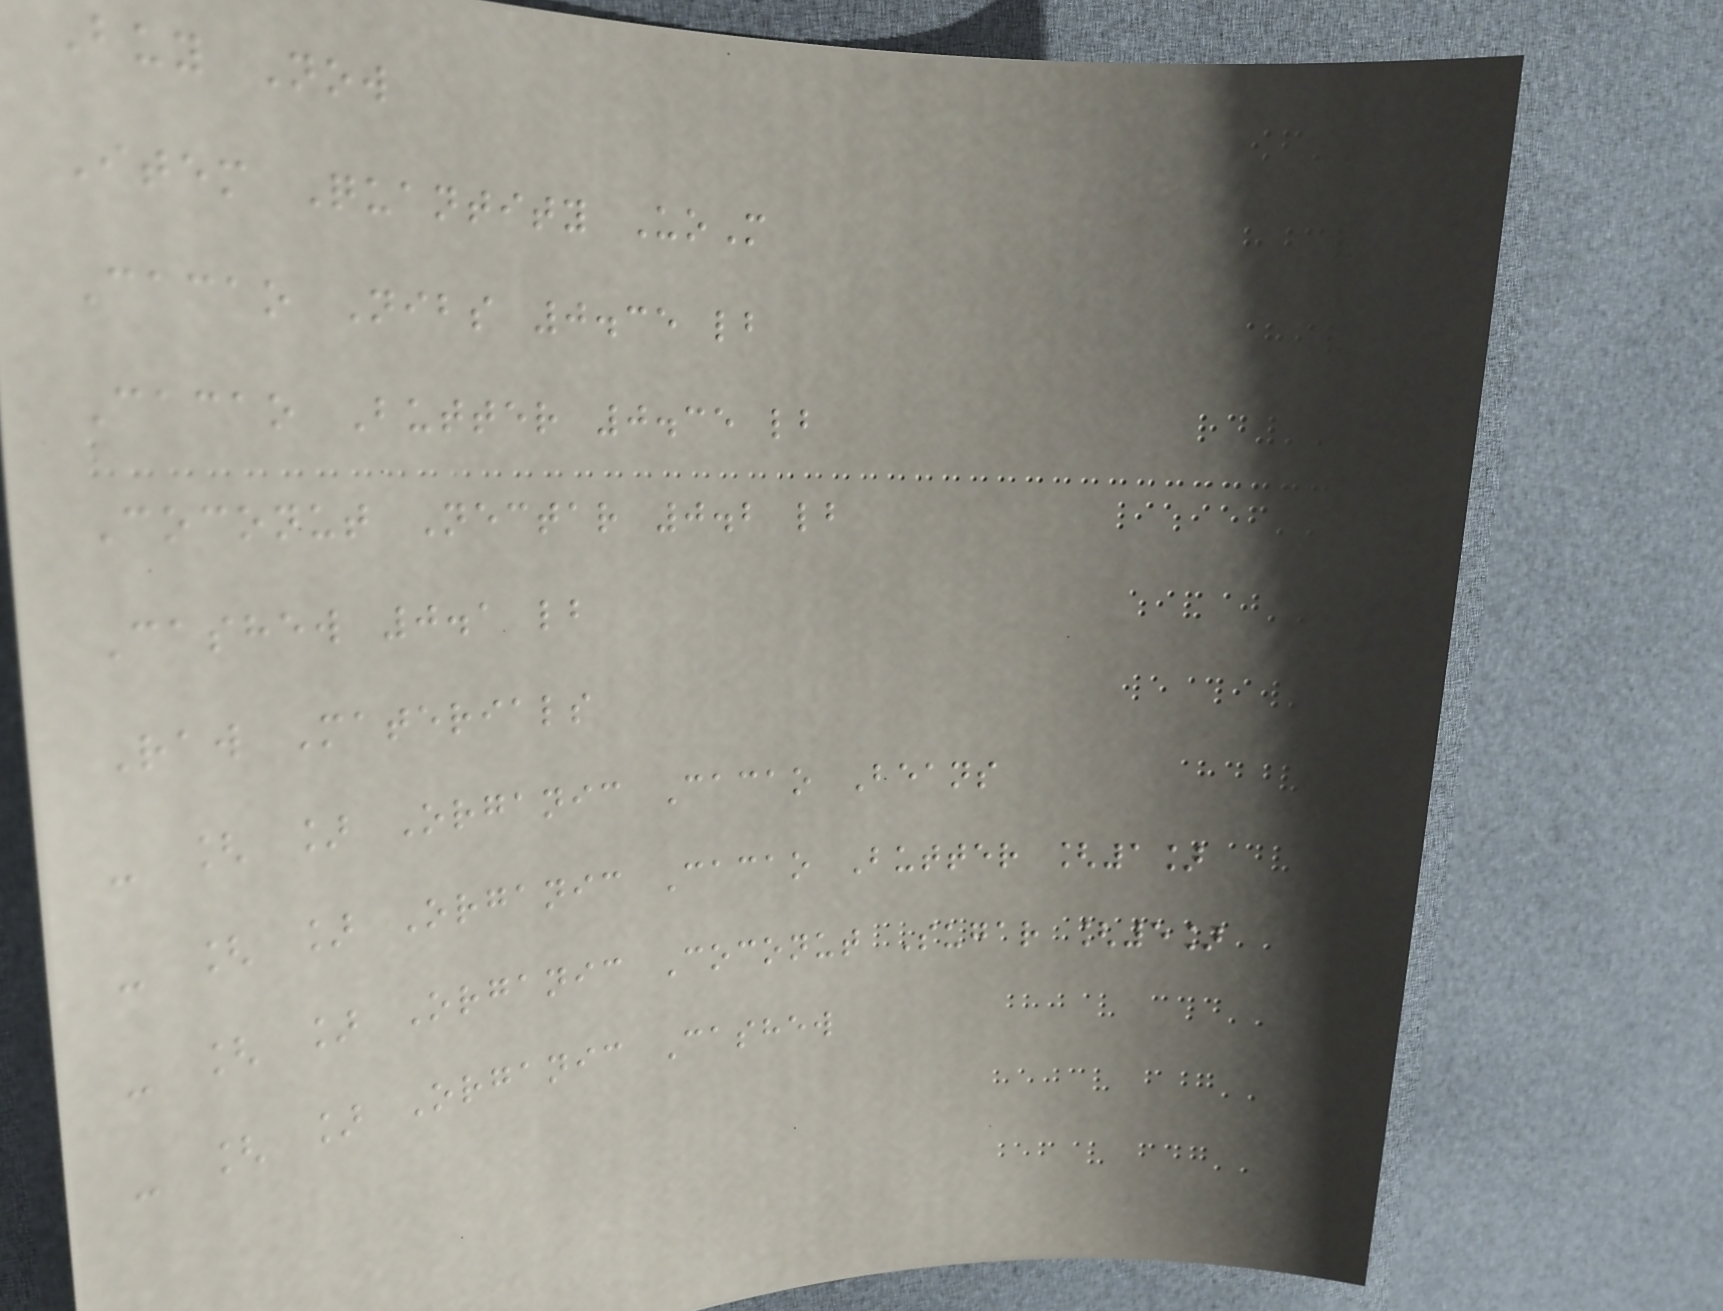Buy Now
Item Quantity UoM
Cacao Nibs 0.35 lb
Cacao Butter 0.35 lb
Coconut Nectar 0.2 lb
Cashew 0.1 lb
Raw Materials
- [ ] Organic Cacao Beans
- [ ] Organic Cacao Butter [1]
- [ ] Organic Coconut Sugar [5]
- [ ] Organic Cashew
